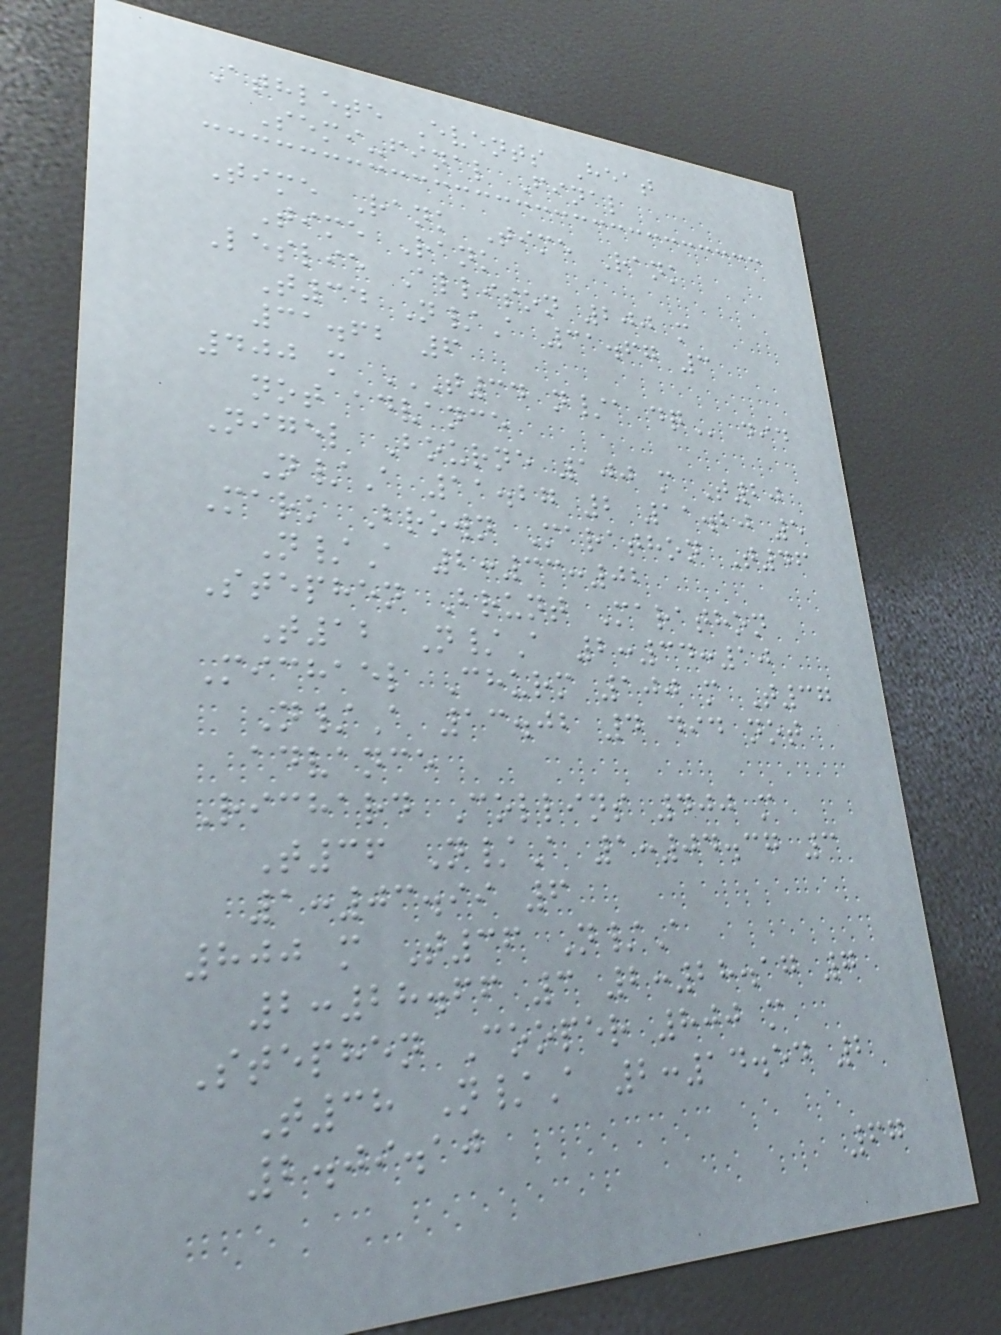Athlete Events Heat
Semi-final Final
Time Rank Time Rank
Time Rank
Leslie Allison 200 m
T34 N/A 31.67 3
31.62 6
400 m T34 N/A DQ did
not advance
Nigel Bourne 100 m T20
N/A 11.27 2 11.20 5
Mark Brown Marathon T46
N/A 2:33:02
Stephen Brunt Marathon
T12 N/A 2:34:10
Michael Churm 100 m T37
N/A 13.02 4 did not
advance
Richard Collins 400 m
T36 N/A 1:04.37 3
1:03.99 6
800 m T36 N/A
2:28.66 3 2:28.17 7
Stephen Cooper 800 m
T38 N/A 2:14.54 2
2.09.10
67
